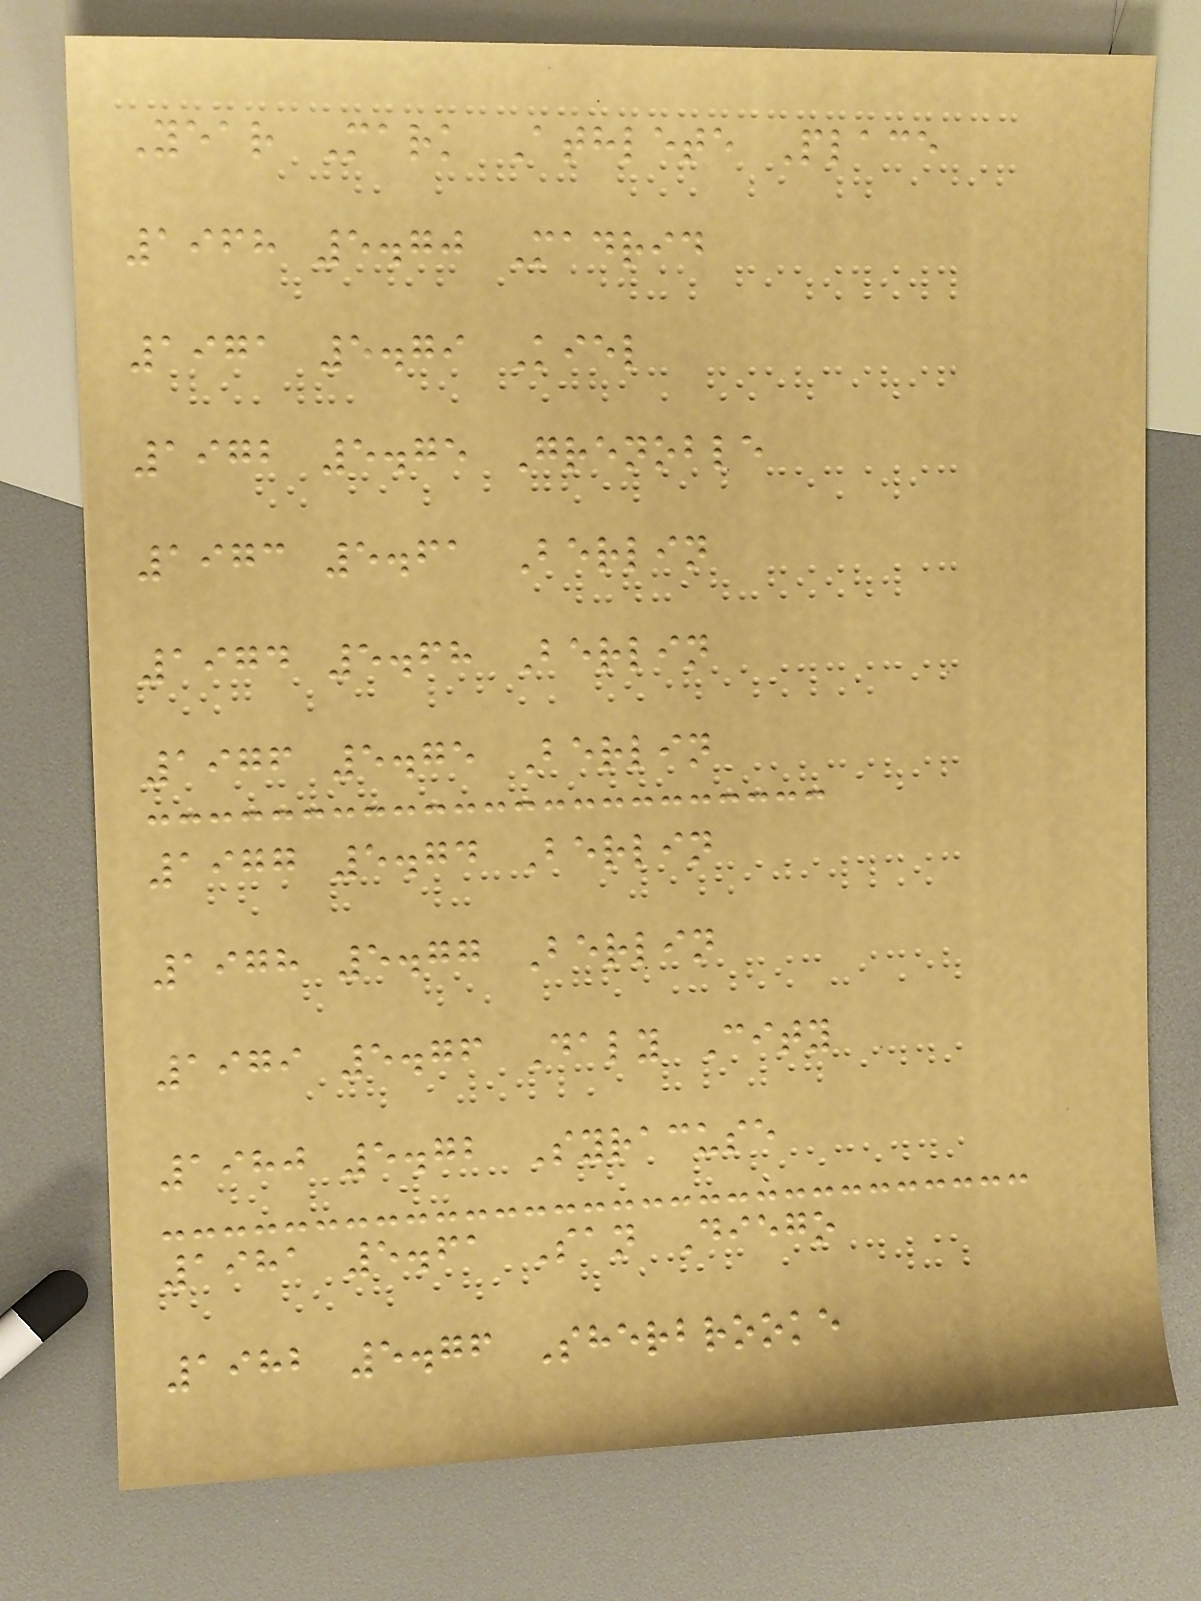Year Mark Athlete Place
1968 5.70 Madrid
1971 5.79 Kiel
1972 5.75 Grenoble
1973 5.61 Berlin
1974 5.68 Berlin
1976 5.75 Berlin
1977 5.74 Berlin
1978 5.77 Berlin
1979 5.76 Daly City
1980 5.72 Syracuse
1981 5.61 San Diego
1982 5.76 Sherbrooke
